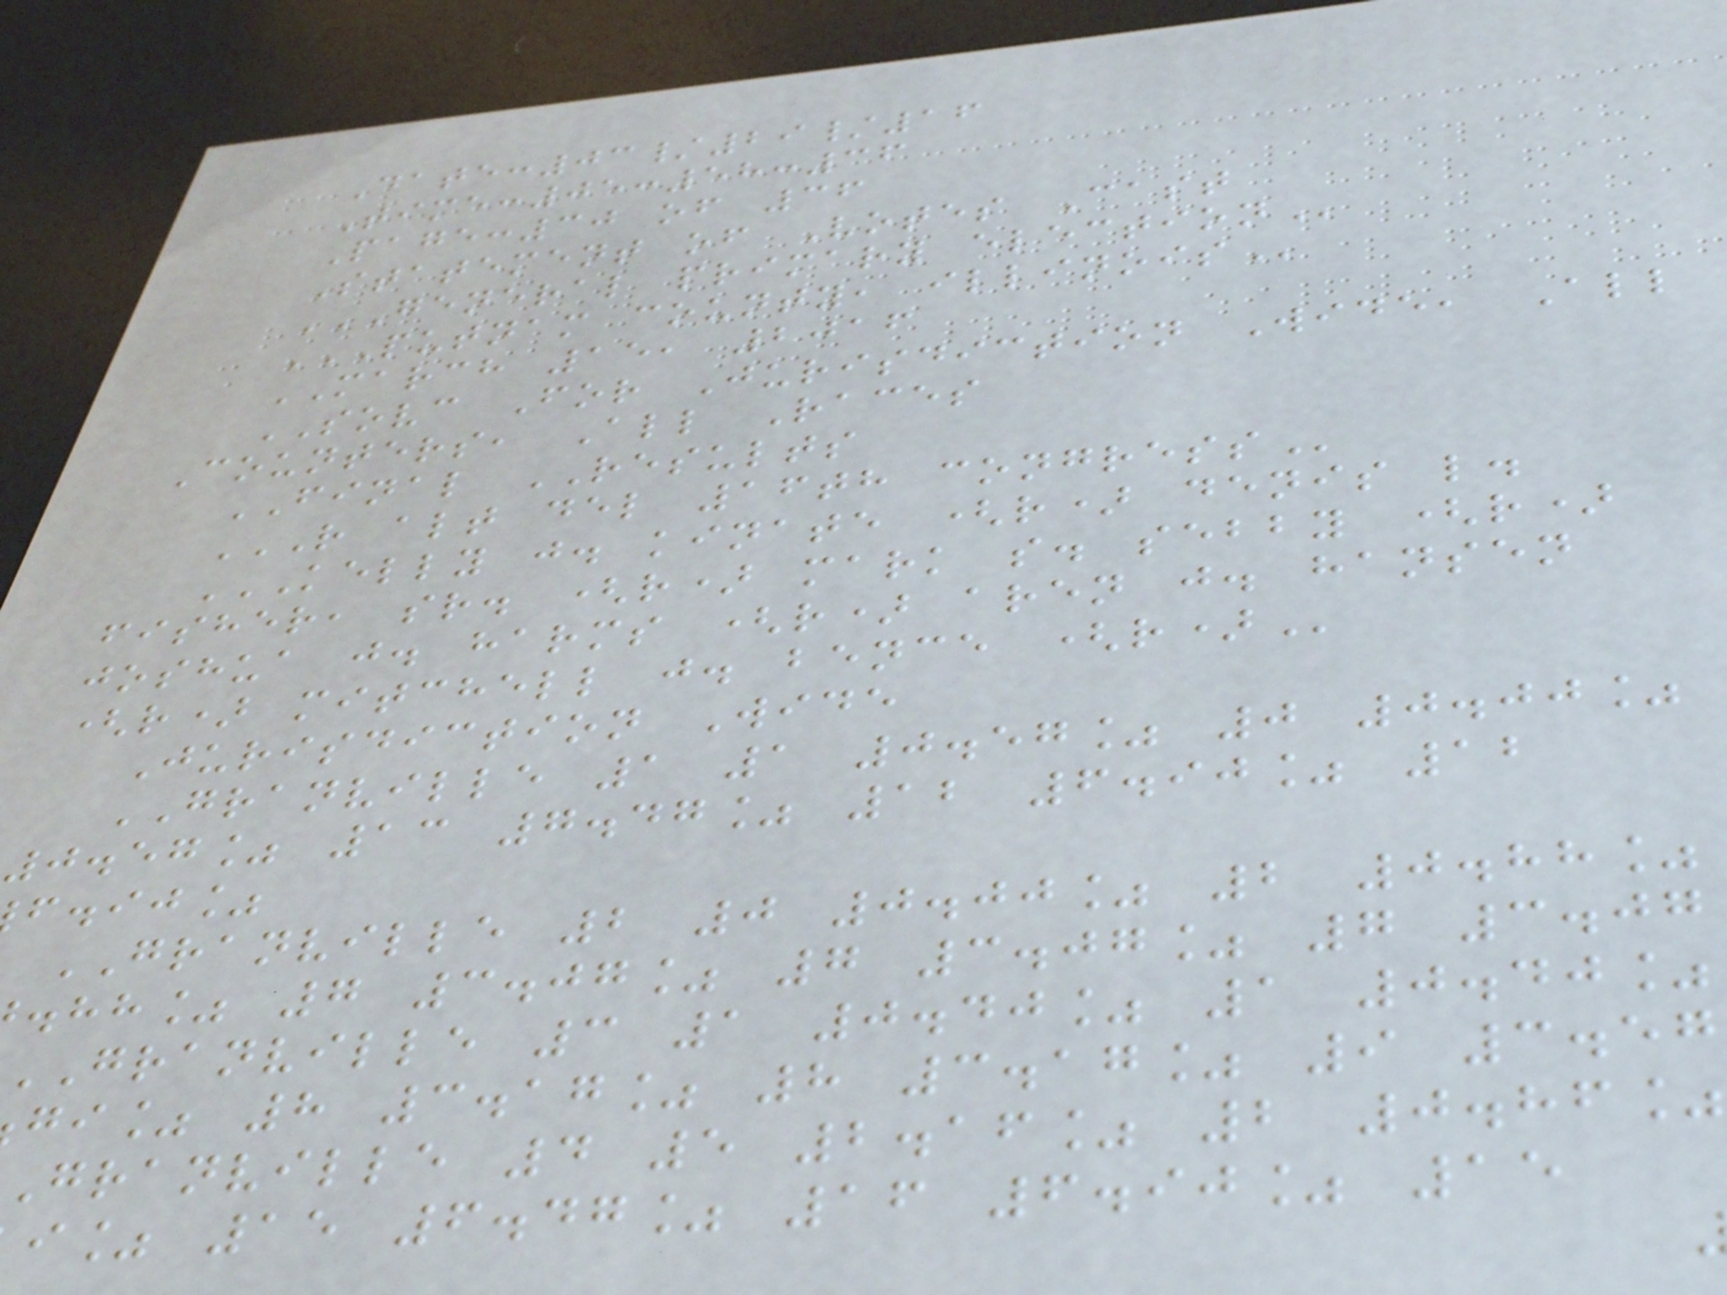Date:03/29/16
Time:05:58:36
Page:30 of 36
Statement of Votes Cast
GENERAL PRIMARY ELECTION
PUTNAM COUNTY, ILLINOIS
MARCH 15, 2016
SOVC For Jurisdiction Wide, All
Counters, All Races
FINAL RESULTS
R ALT DEL 16TH CONGRESS
KELLY J. KINATE (R) DENIS L.
fisher, sr. (r) mark s. sebby (r)
joshua j. harms (r) aren j. hansen
(r) mitchell j. bence
Jurisdiction Wide
GRANVILLE 1 1 0.57% 0 0.00%
0.57% 13 7.47% 12 6.90% 12
f.ij%
GRANVILLE 2 0 0.00% 2 0.88%
.hh% 7 3.07% 7 3.07% 7 3.07
GRANVILLE 3 1 0.40% 1 0.40%
gi% 8 3.17% 8 3.17% 9 3.57
granville 4 5 2.16% 2 0.86%
i% 15 6.47% 16 6.90% 15
